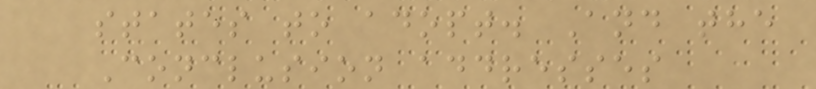states to adopt. And the
Conclusion addresses
